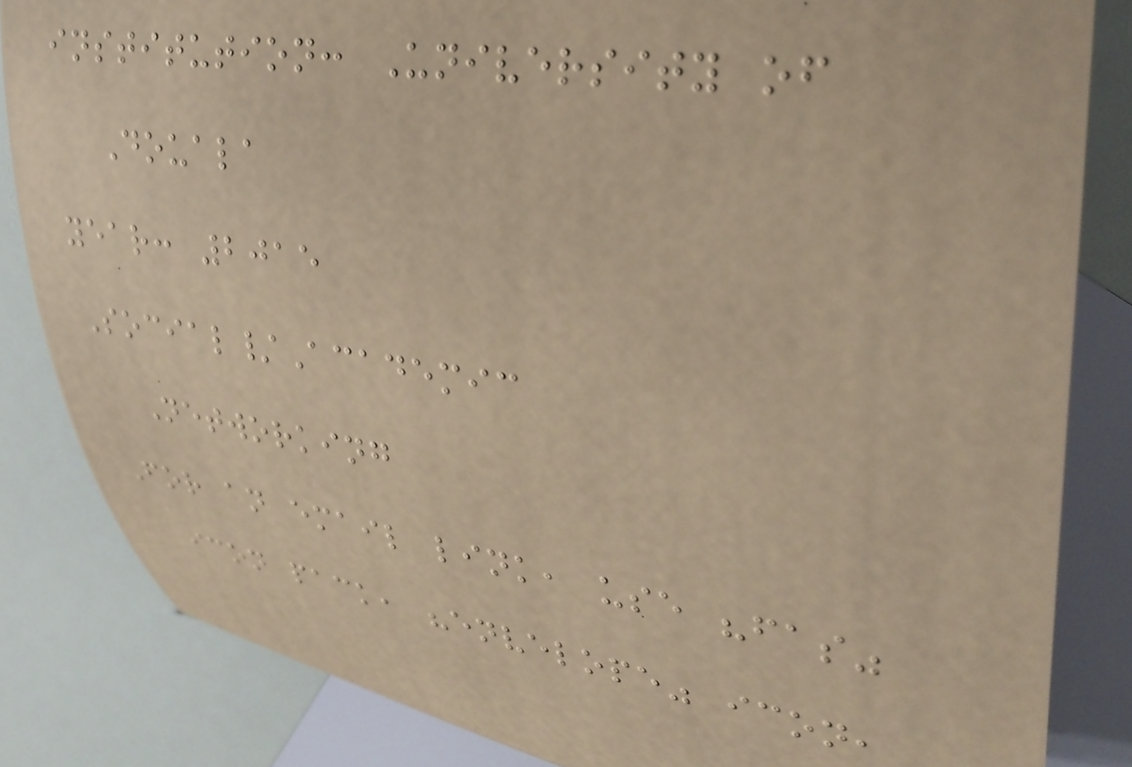institution: University of
Douala
year: 2015
Social/Academic
Networking
For an email link, use "fas"
icon pack, "envelope" icon,
